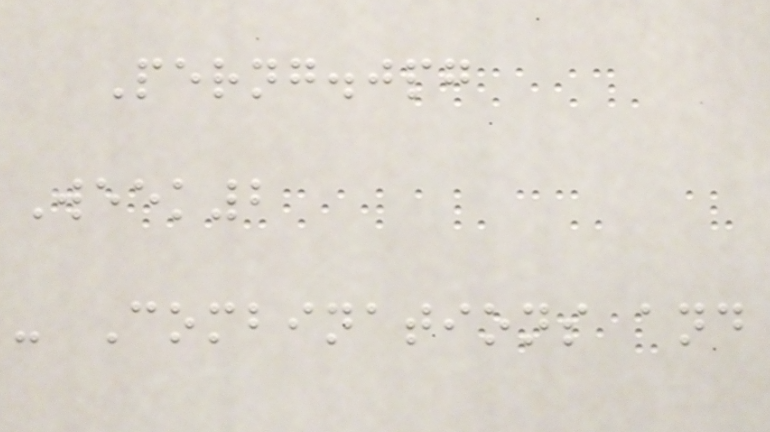Perng.jpg
Week2
- Combinations and
